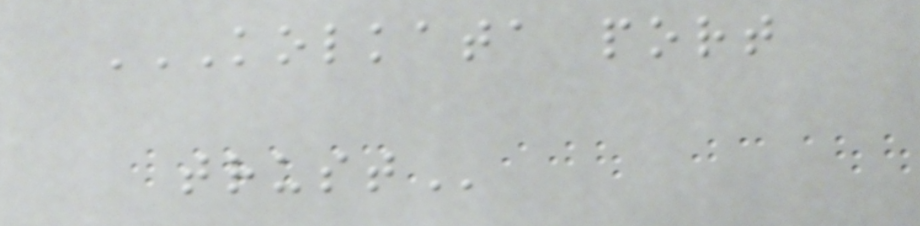KOLKATA PORT
TRUST
